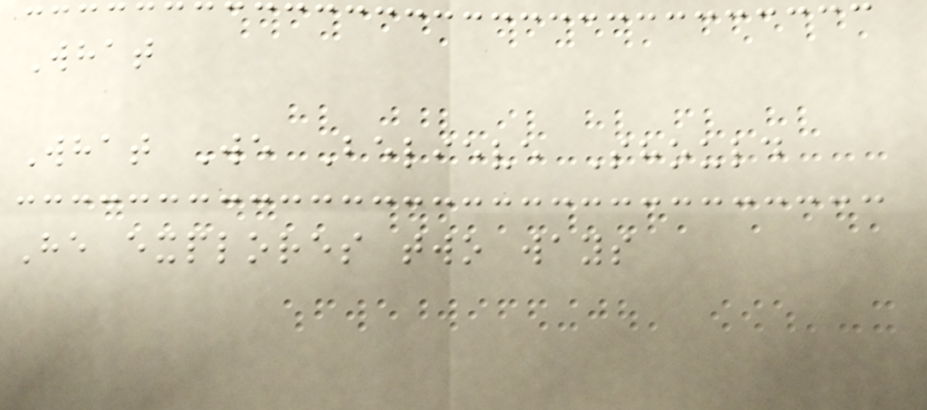What
What We Believe Should
He explores two ways
